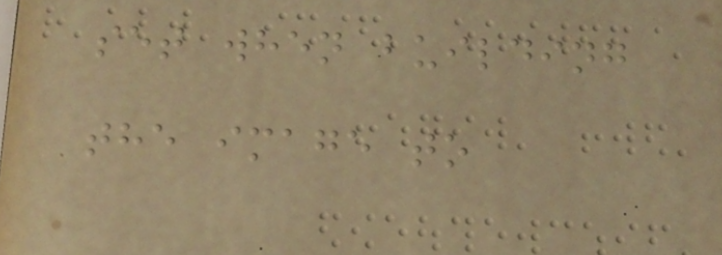set when building
the image to
